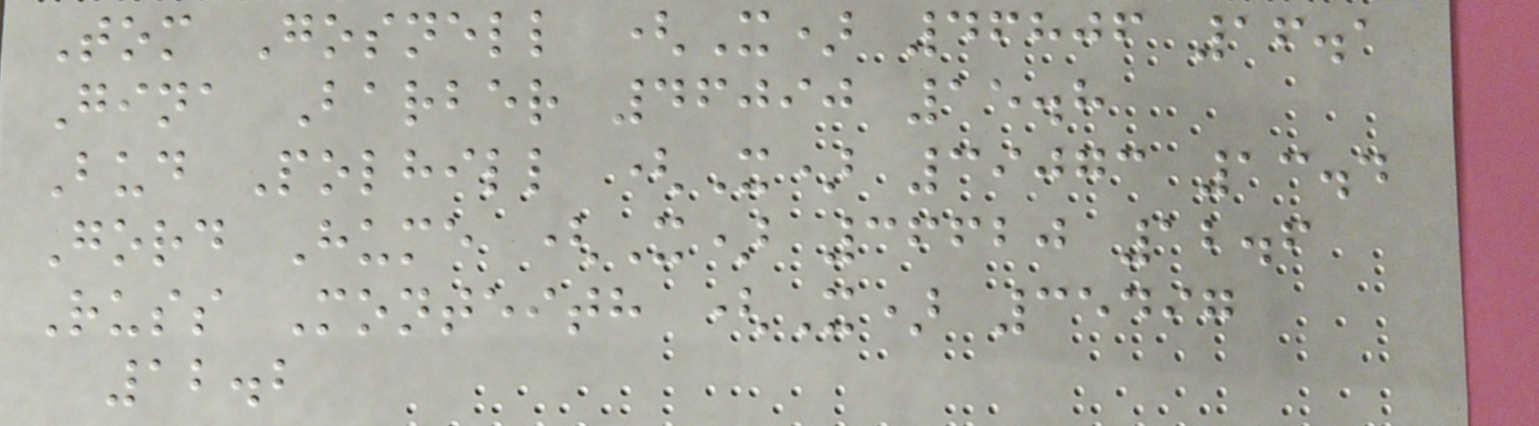Tom Gosnell (X) 46806 16.1
Gina Barber 46090 15.8
Bud Polhill (X) 39073 13.4
Gord Hume (X) 36620 12.6
Russ Monteith (X) 35497
12.2
